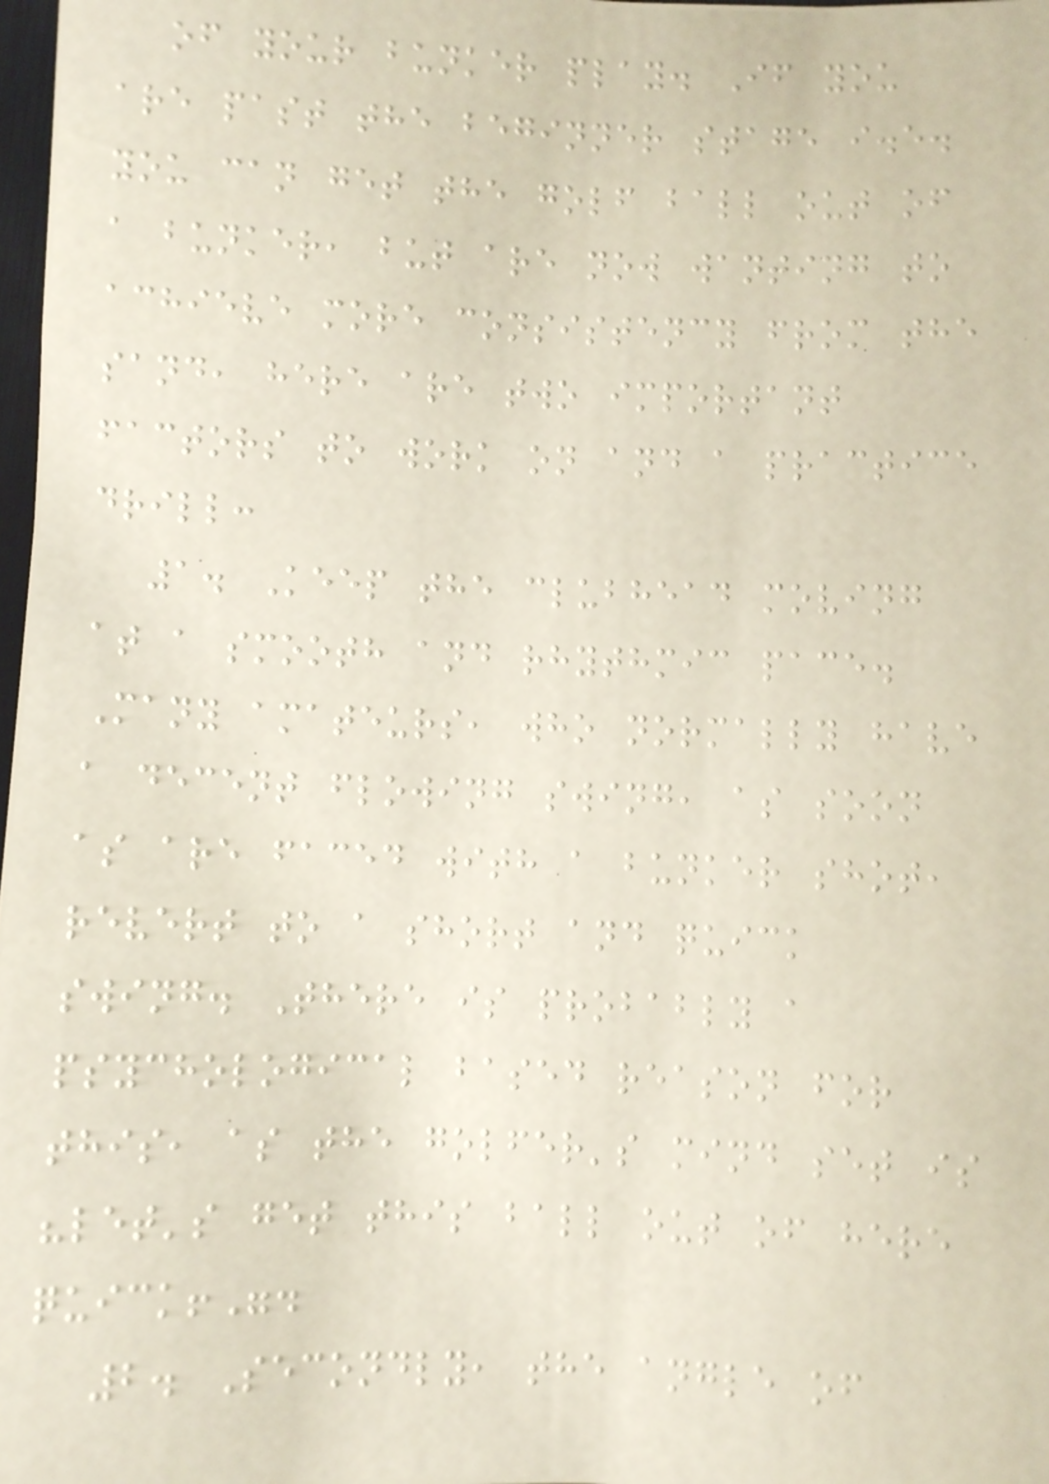of your bunker play. If you
are past the beginner stage i.e.
you can get the golf ball out of
a bunker, but are now wanting to
achieve more consistency from the
sand, here are two important
factors to work on and a practice
drill:
1. Keep the clubhead moving
at a smooth and rhythmic pace.
Many amateurs, who normally have
a decent flowing swing, as soon
as are faced with a bunker shot,
revert to a short and quick
swing. There is probably a
psychological based reason for
this, as the golfer's mind set is
"let's get this ball out of here
quick!".
2. Secondly, the angle of
